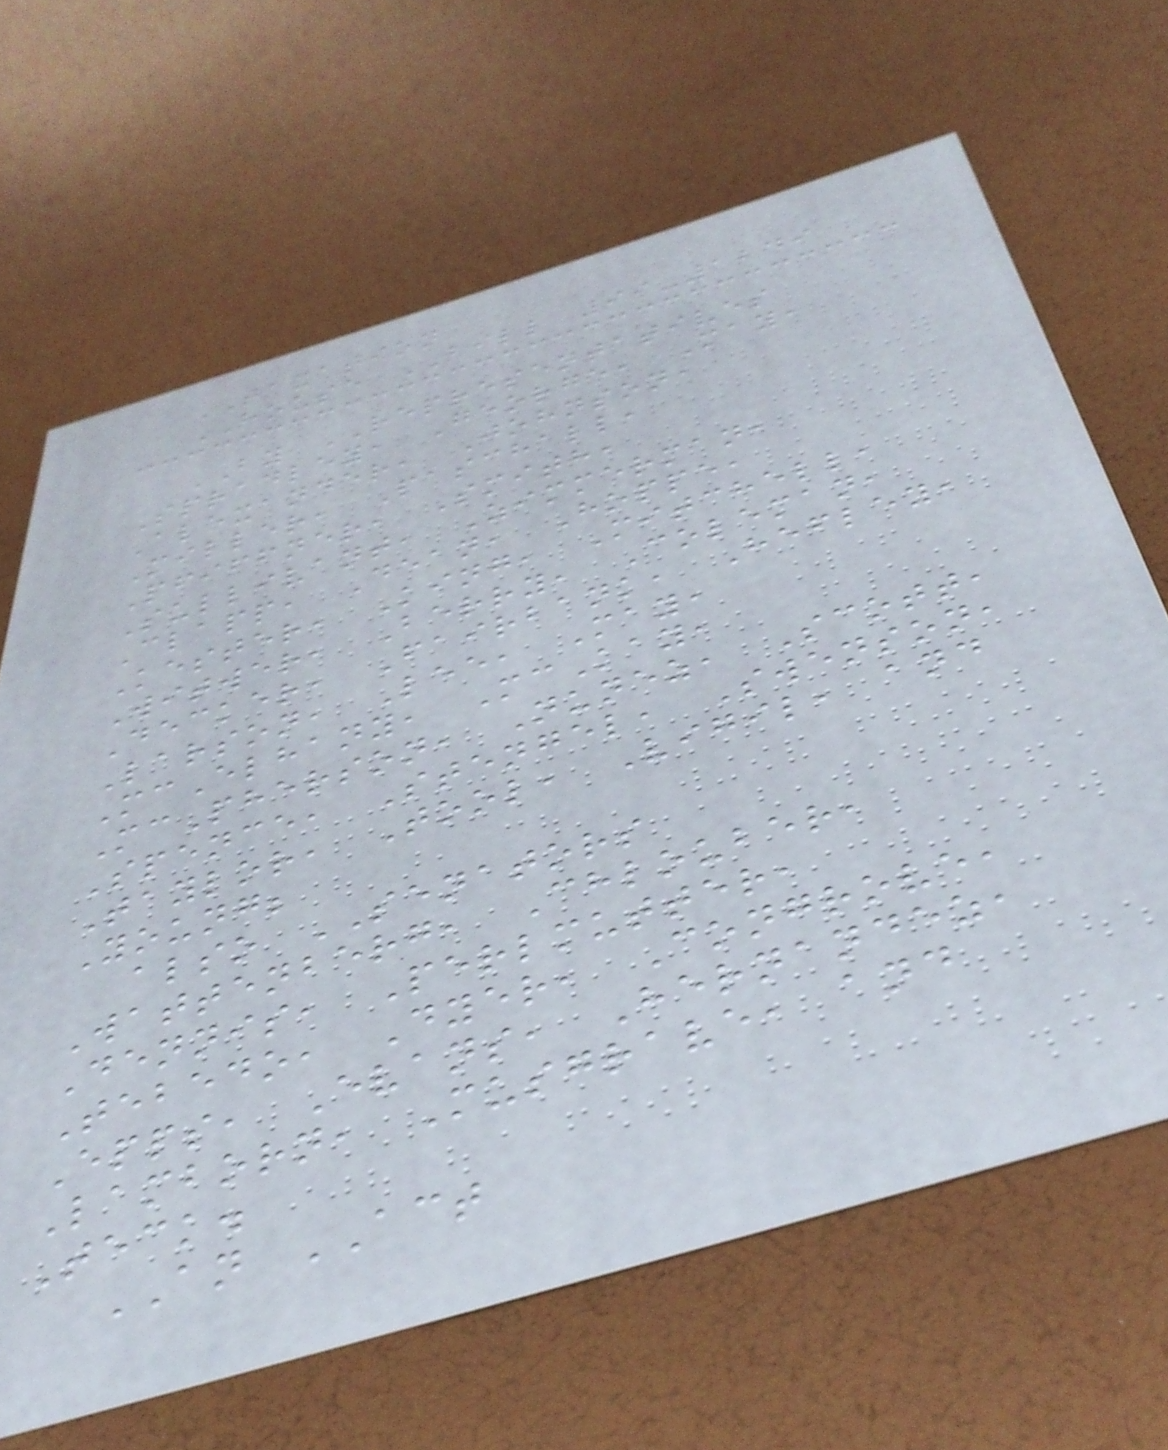TAXATION
HOUSE BILL 99-1249
BY REPRESENTATIVES
Spradley, George, May,
Alexander, Johnson,
Miller, Paschall,
Pfiffner, Smith,
Sullivant, Zimmerman,
Clapp, Dean, Hoppe,
Kester, King, Mitchell,
Witwer, Berry, Coleman,
Decker, Fairbank, Hefley,
Larson, Lee, May,
McElhany, McKay,
McPherson, Nunez, Scott,
Spence, Stengel, Swenson,
Taylor, Tool, Vigil, and
Young;
also SENATORS
Wattenberg, Chlouber,
Dennis, Perlmutter,
Tebedo, Dyer, Congrove,
Epps, Evans, Hernandez,
Lamborn, Musgrave, and
Teck.
AN ACT
